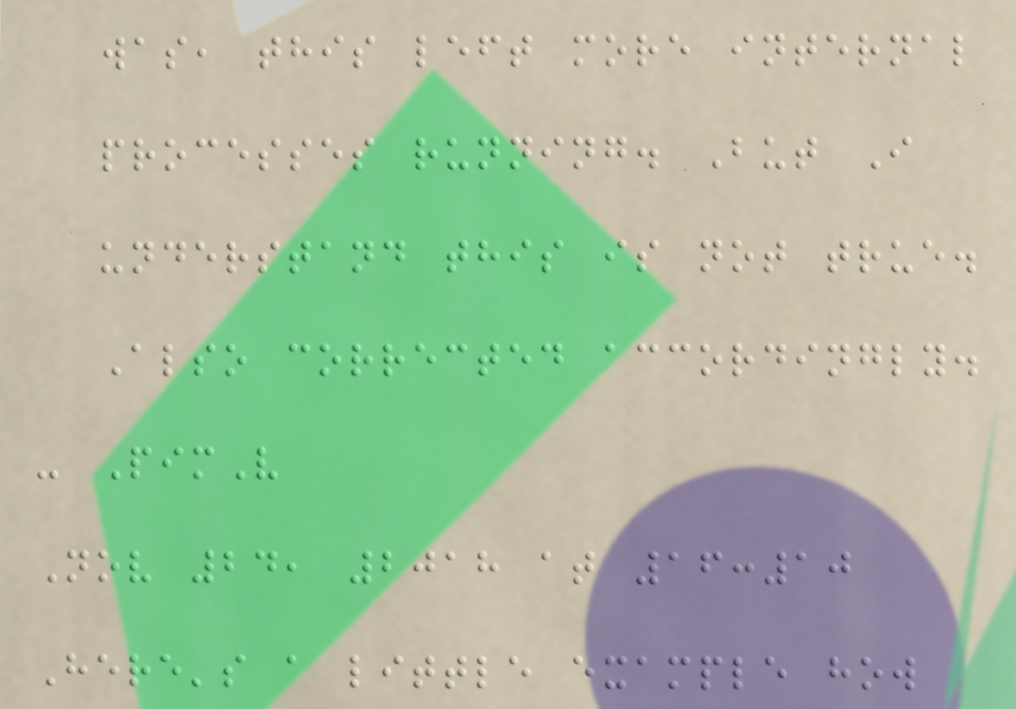was, this left more internal
processes running. But I
understand this is not true.
Also corrected accordingly.
- PimV
Nov 24, 2018 at 16:10
Here's a little example how
